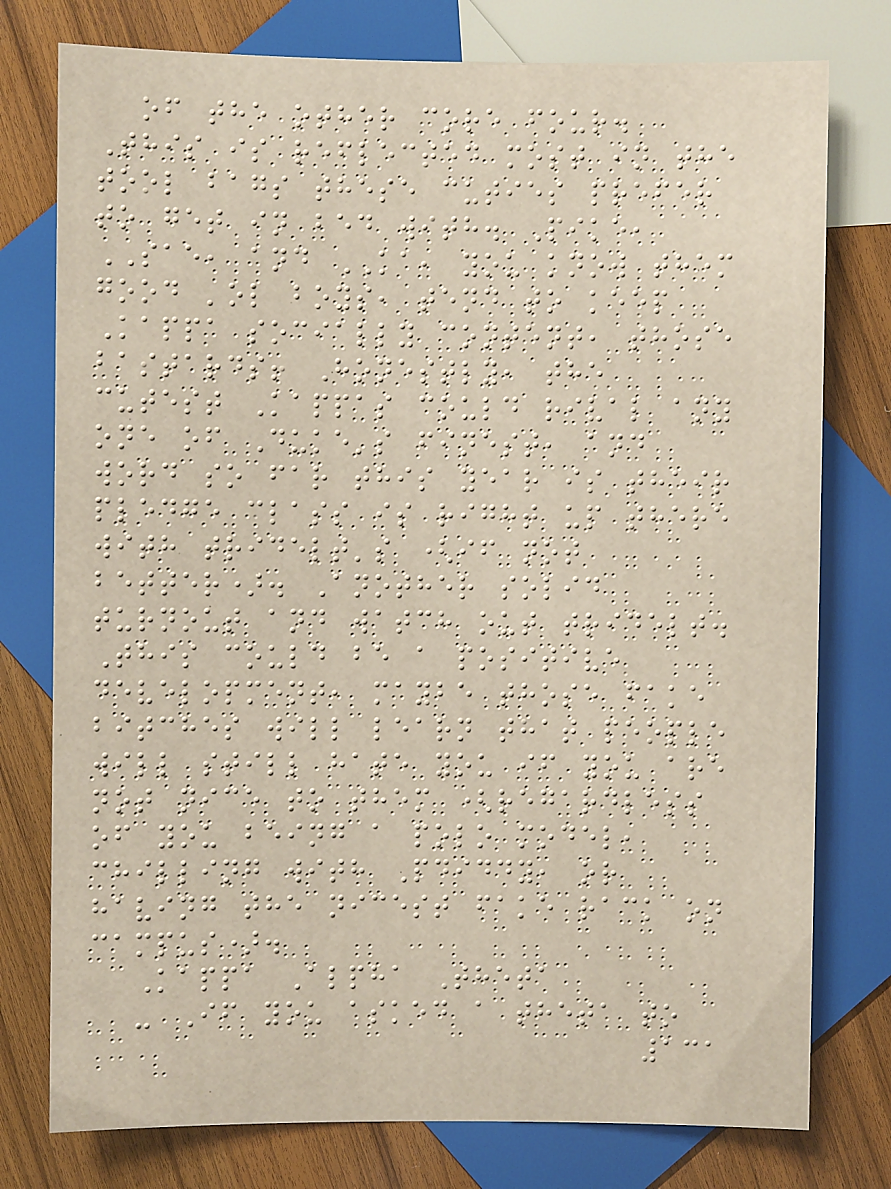of the other core four.
This is reflected most in the
tool bags these cuties prefer
to get in bed with. Pike,
SAE, and KA, you know them
good 'ol boys, tend to keep
Kappa socially content, those
bastards! Honestly, the
cutest Kappas could rival any
one of Duke's finest, and
word so far this year is their
pledge class is right up there
with tridelt's (if not
better). Another solid
turnout and watch out tridelt.
This could be a positive
development, maybe those fake
bitches will learn that people
will still hate you if you are
not nice to them (regardless
of you being a polo model,
chilling with Pdiddy, or
having the nicest fake rack on
campus).
Kappa Alpha Theta
- If you asked a theta to
131
